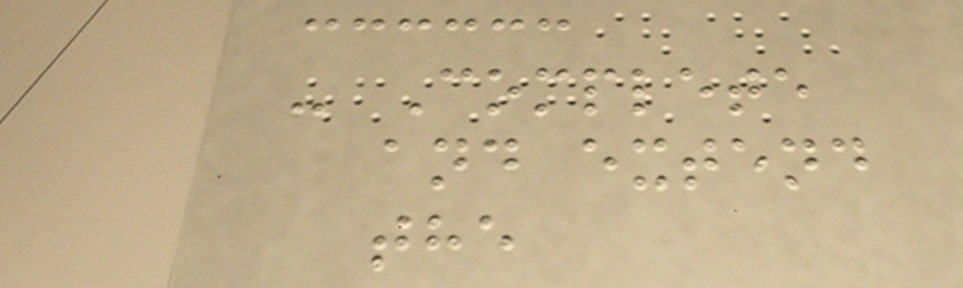- Complete
and extend
the
